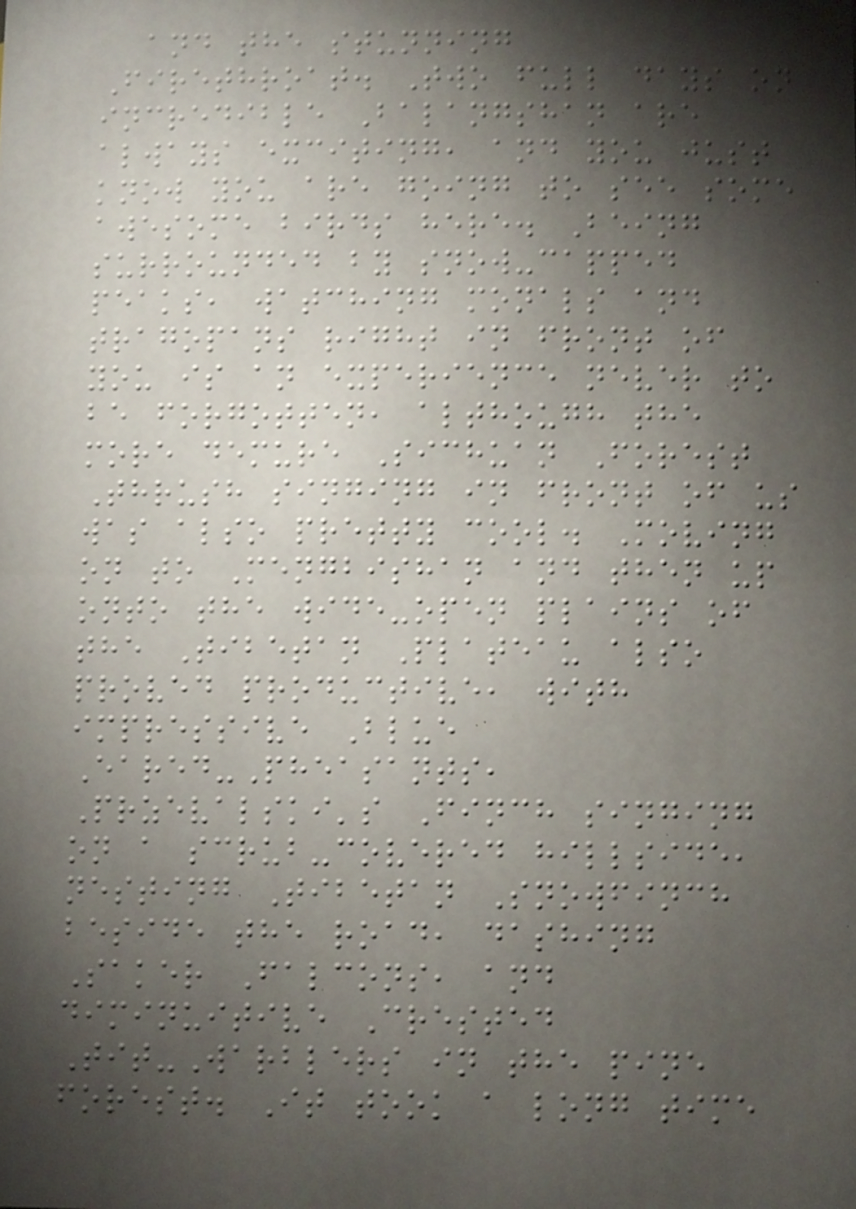and the stunning
Firethroat. Two full days on
incredible Balangshan are
always exciting, and you just
know you are going to see some
awesome birds here. Being
surrounded by snow-capped
peaks, watching monals and
tragopans right in front of
you is an experience never to
be forgotten, although the
more demure Sichuan Forest
Thrush singing in front of us
was also pretty cool. Moving
on to Mengbishan and then up
onto the wide-open plains of
the Tibetan Plateau also
proved productive, with
impressive Blue
Eared-Pheasants,
Przevalski's Finch singing
on a scrub-covered hillside,
nesting Tibetan Snowfinch
beside the road, dashing
Saker Falcons, and
diminuitive Crested
Tit-Warblers in the pine
forest. It took a long time
